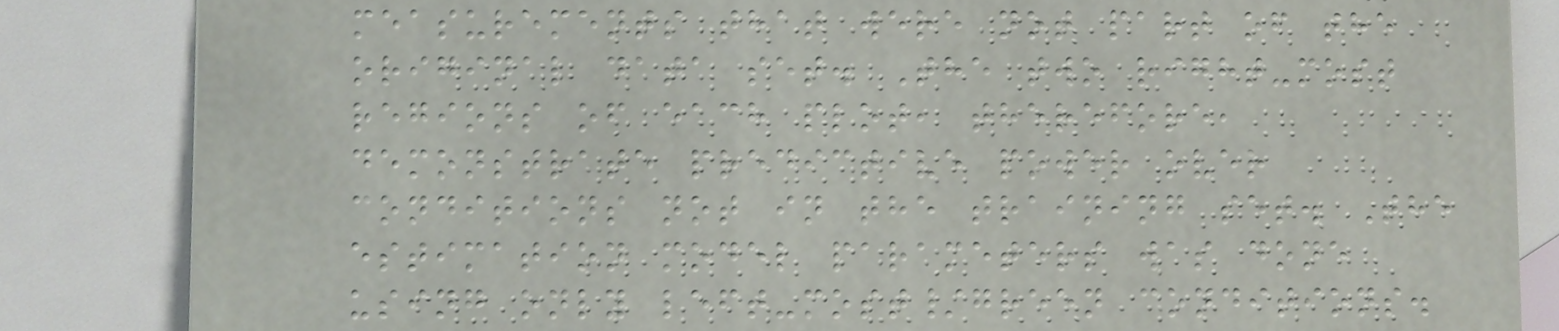measurements that were not part of the
original data set. The two right-most
regions of each plot, therefore,
demonstrate predictive power over
conditions not in the training set. The
estimation model parameters was done
using only left-most/green conditions.
